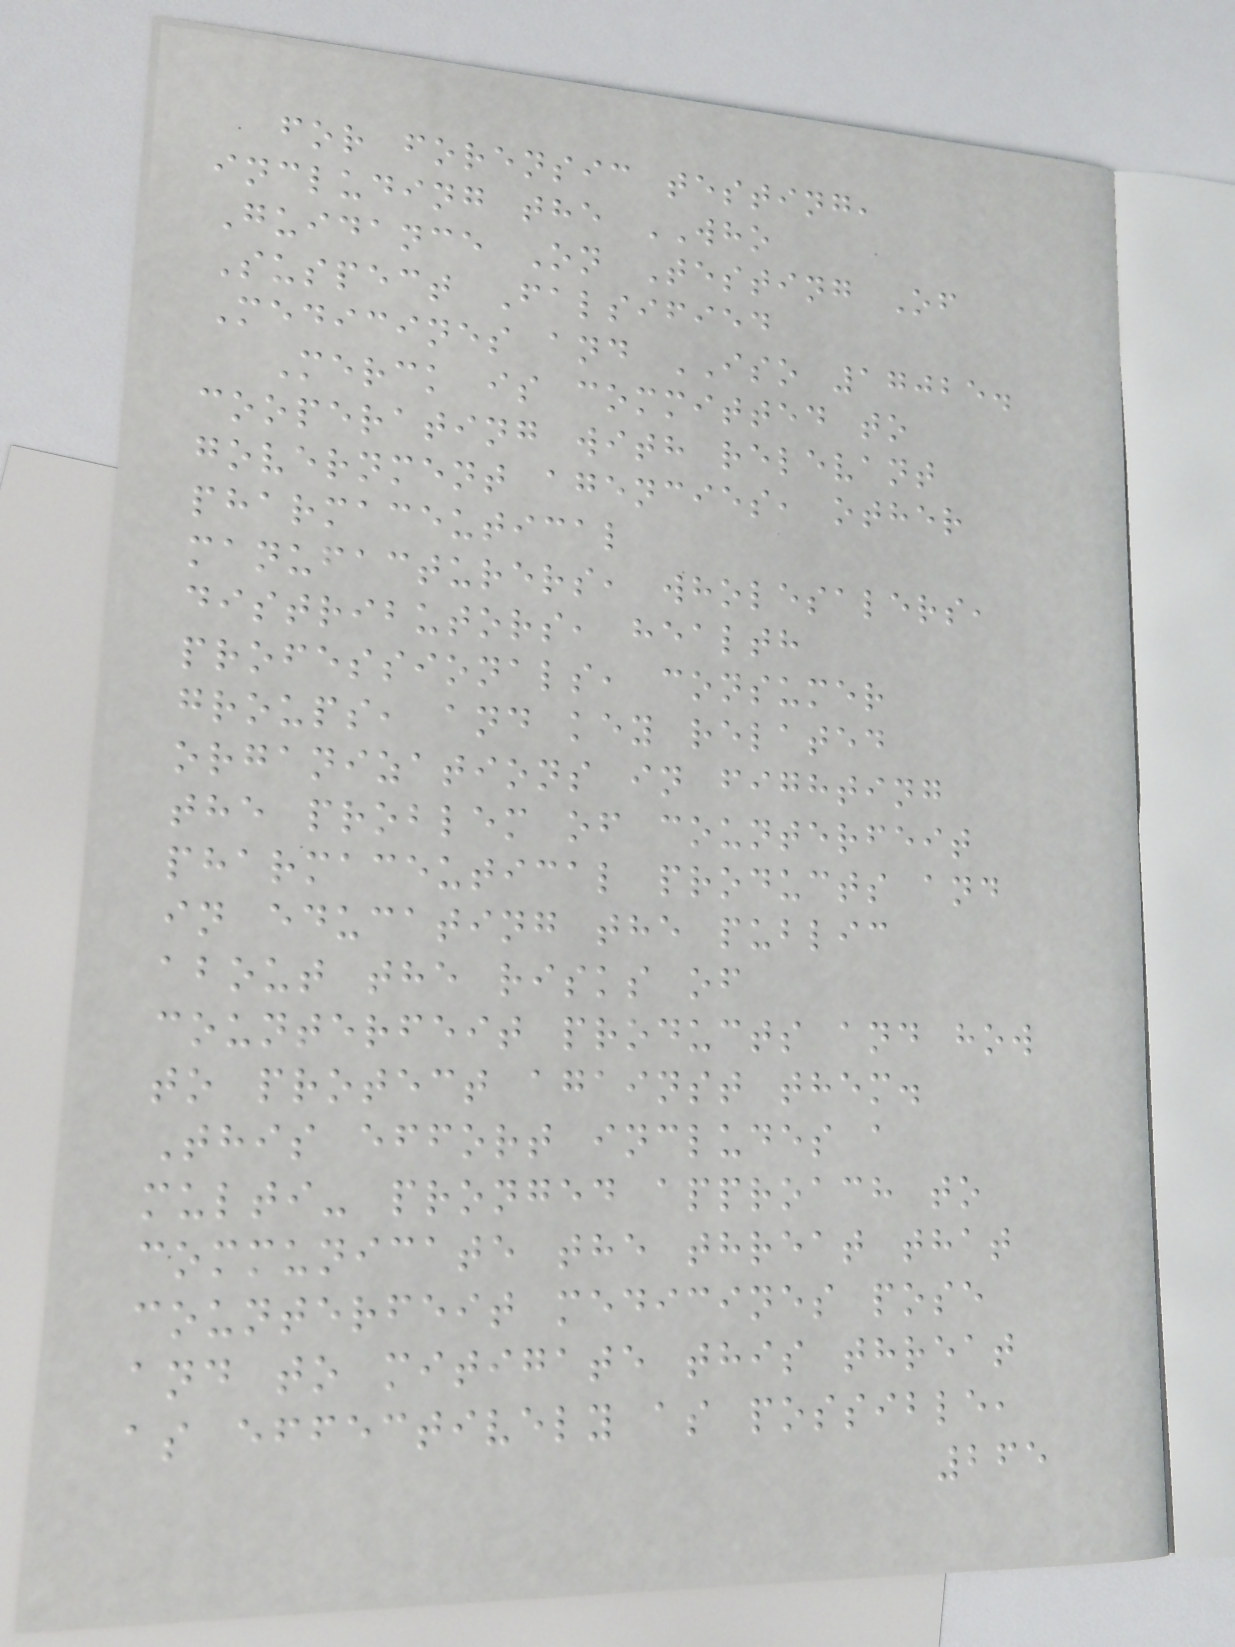for forensic testing,
including the WHO
Guidance On Testing Of
Suspect Falsified
Medicines and ISO 17025.
Merck is committed to
cooperating with relevant
government agencies, other
pharmaceutical
manufacturers, wholesalers,
distributors, health
professionals, consumer
groups, and key related
organizations in fighting
the problem of counterfeit
pharmaceutical products and
in educating the public
about the risks of
counterfeit products and how
to protect against them.
This effort includes a
multi- pronged approach to
communicate the threat that
counterfeit medicines pose
and to mitigate this threat
as effectively as possible,
265
